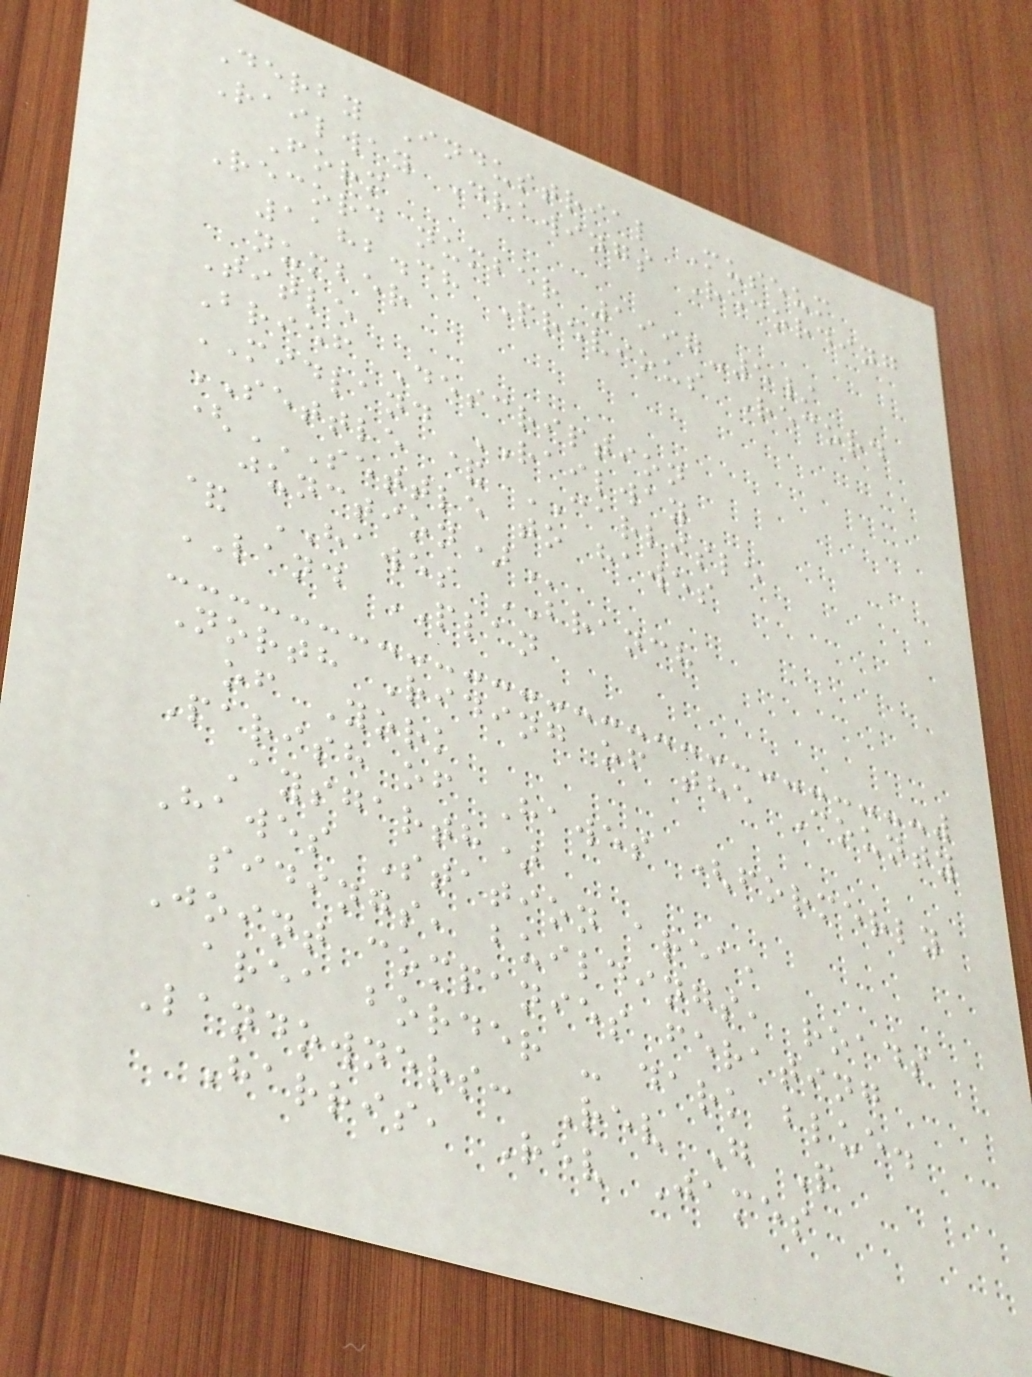Derby Industrial Museum
Railway Drawings Recording
Form
Record number 1997-5/
1182.38 Previous Record
number
Title
Brief Description
MIDLAND RAILWAY
SETTLE & CARLISLE
(SETTLE TO HAWES
JUNCTION)
& HAWES BRANCH
LAND PLAN
North Riding of the County
of York
Parish of Hawes (formerly
Aysgarth)
Hawes Station area,
sidings, buildings, roads
Joint companies ferating
area border - dark blue.
Landowners: Rev G P
Harris, Rev James
